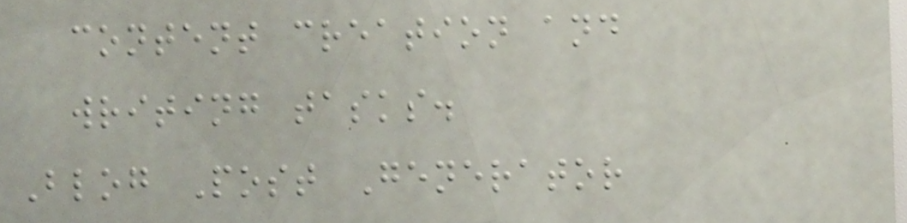content creation and
writing tasks.
Blog Post Generator
